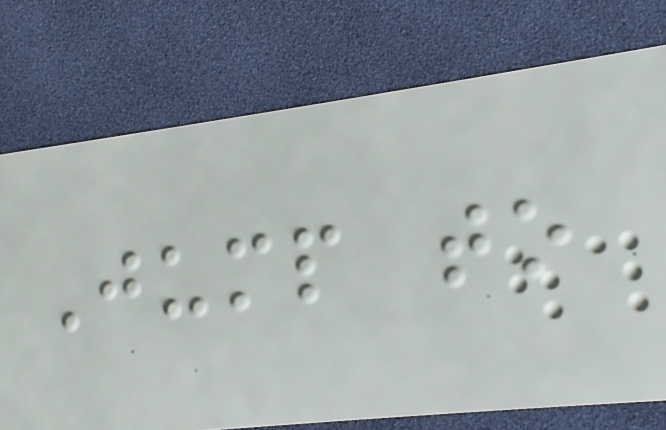Jump to
